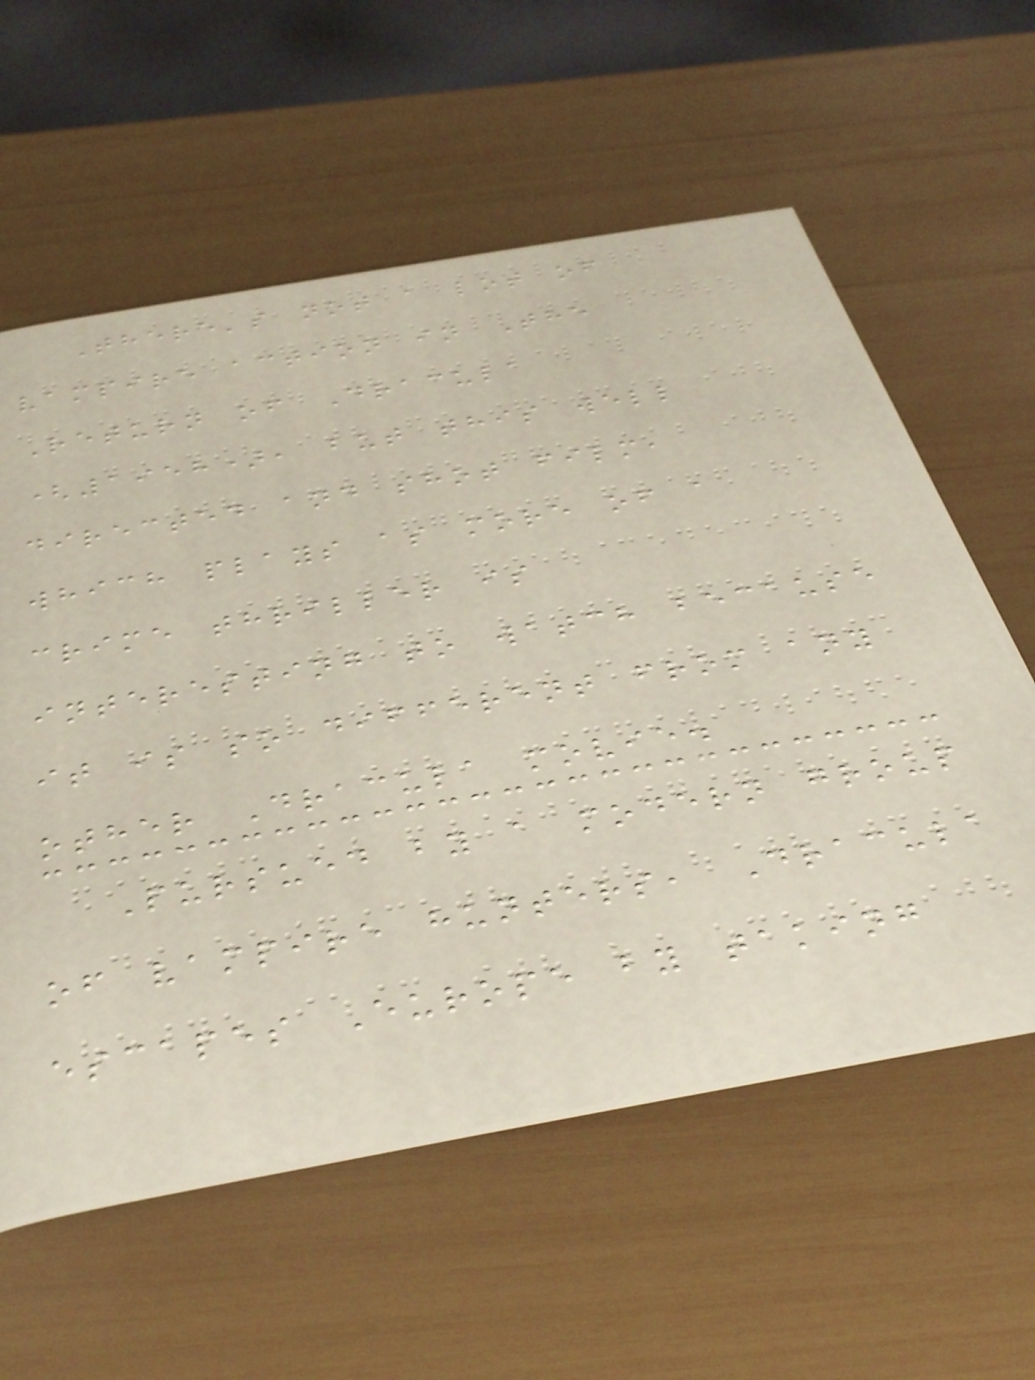There's not a lot of
vampire action in The
Return of Dracula
(1958), but this well
directed and shot film,
which plays as more of a
crime thriller is
interesting to watch because
it is so different from any
other Dracula movie.
Pursued by a modern group
of vampire hunters, Dracula
escapes Europe by taking
